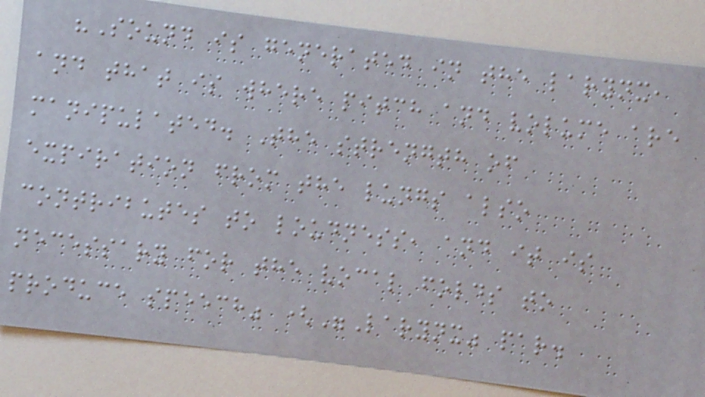"Sound is generated in the larynx,
and that is where pitch and volume are
manipulated. The strength of
expiration from the lungs also
contributes to loudness, and it is
necessary for the vocal folds to
produce speech" ("Larynx" par.
